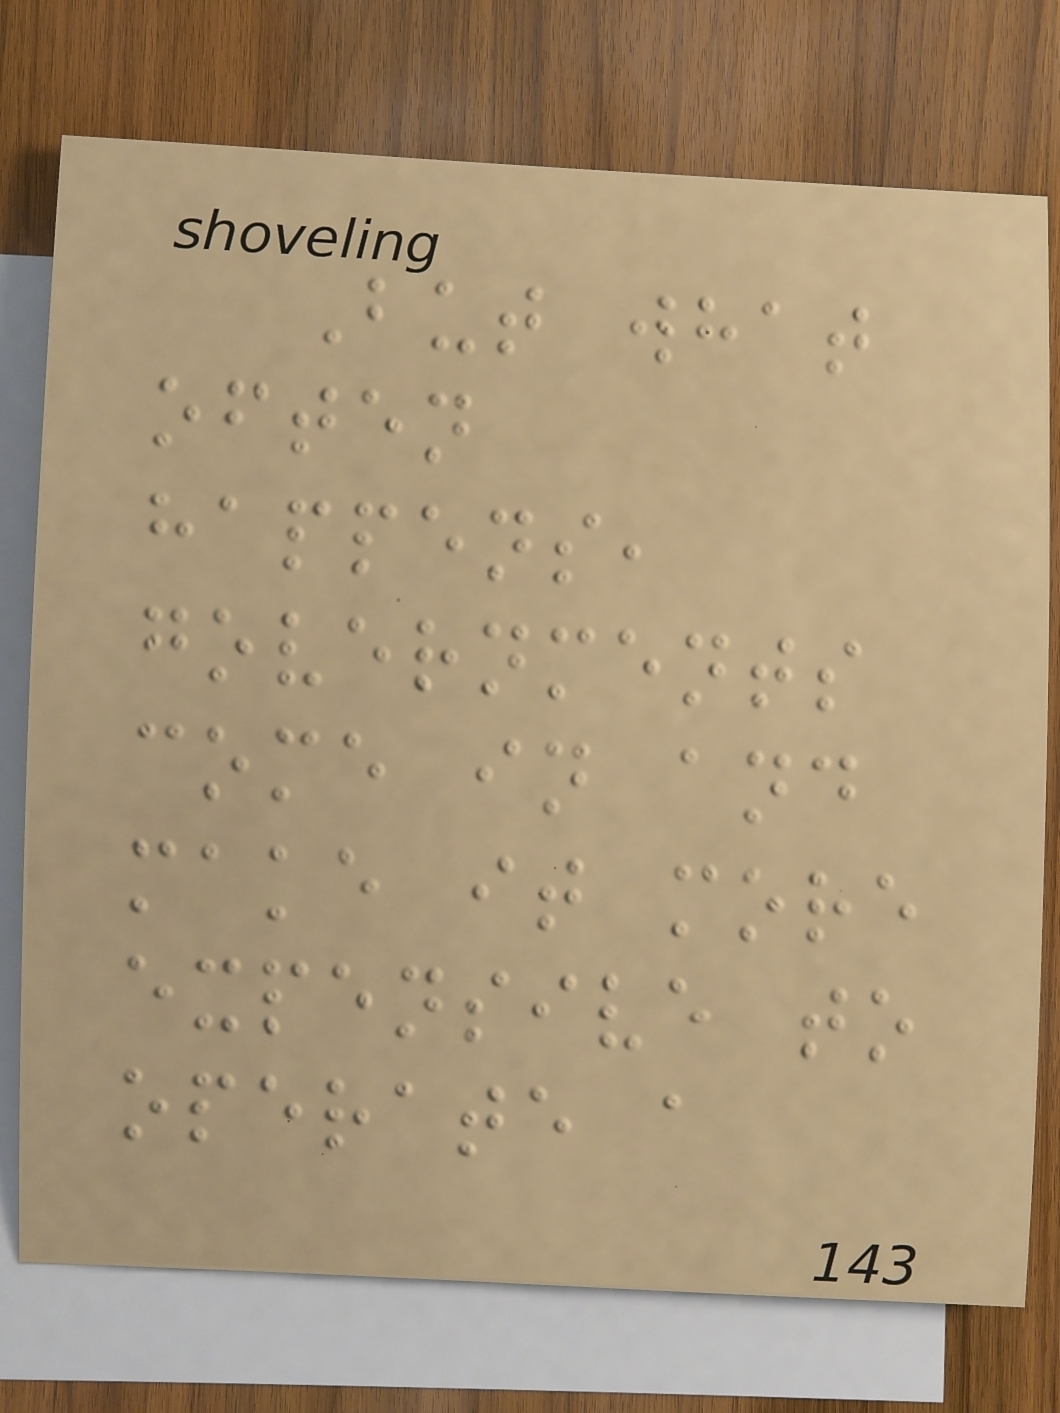But what
often
happens,
governments
come in and
make it more
expensive to
operate a
